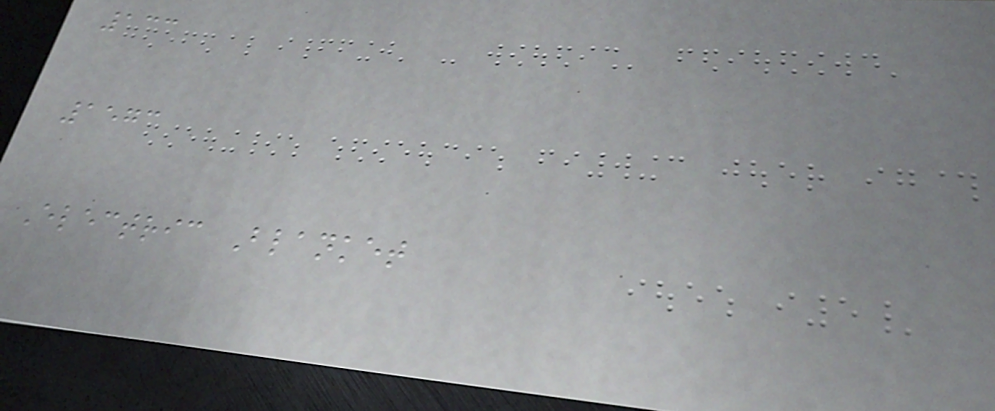133
1573
Electric Blanket
